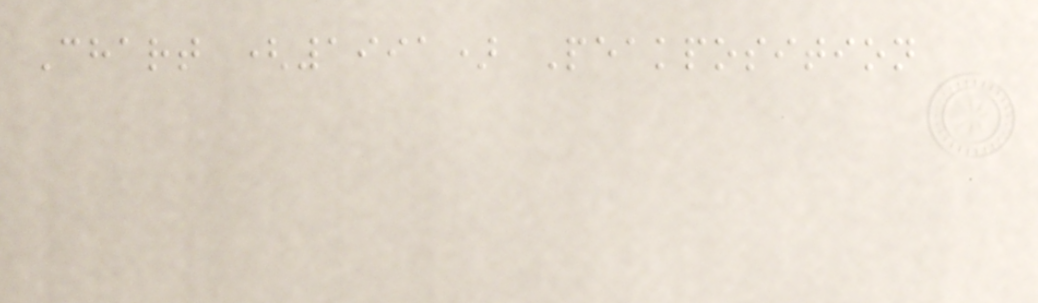Chart (1991) Peakposition
